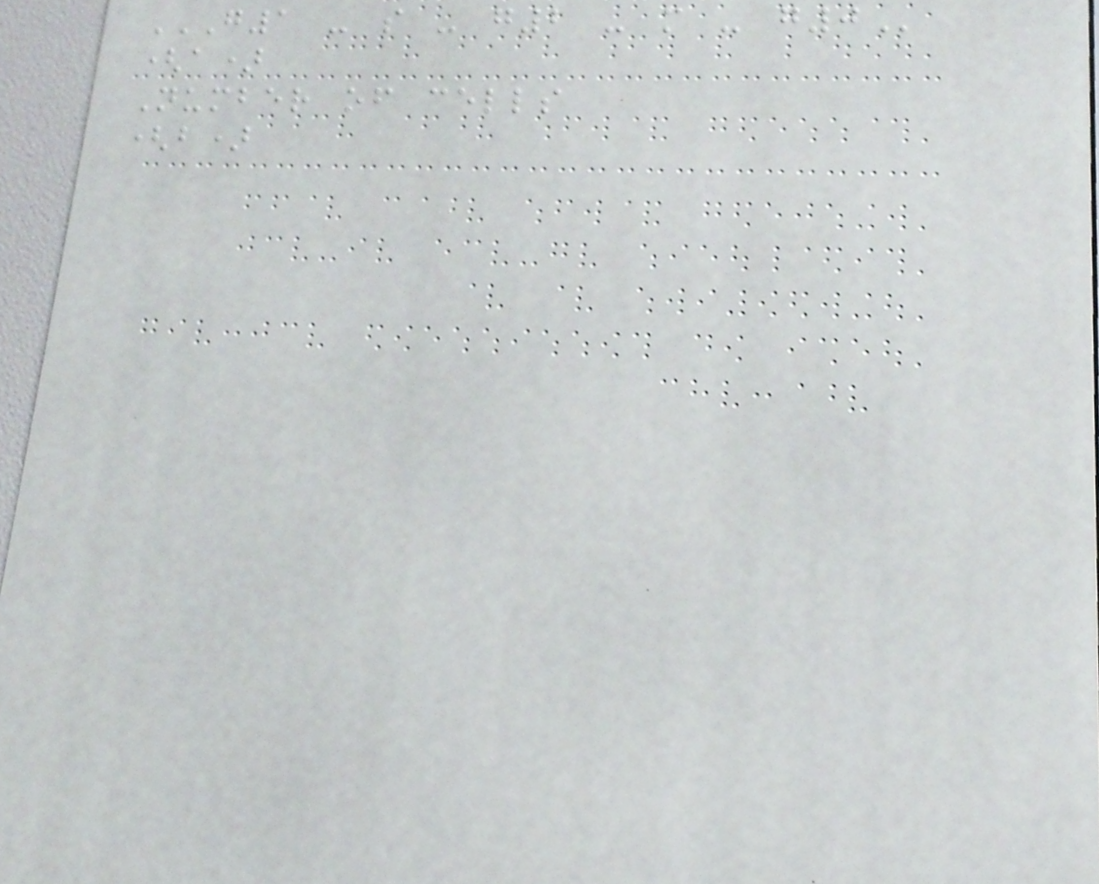G1 - S - G2 - M - G0
(a)
Number of cells
(b)
